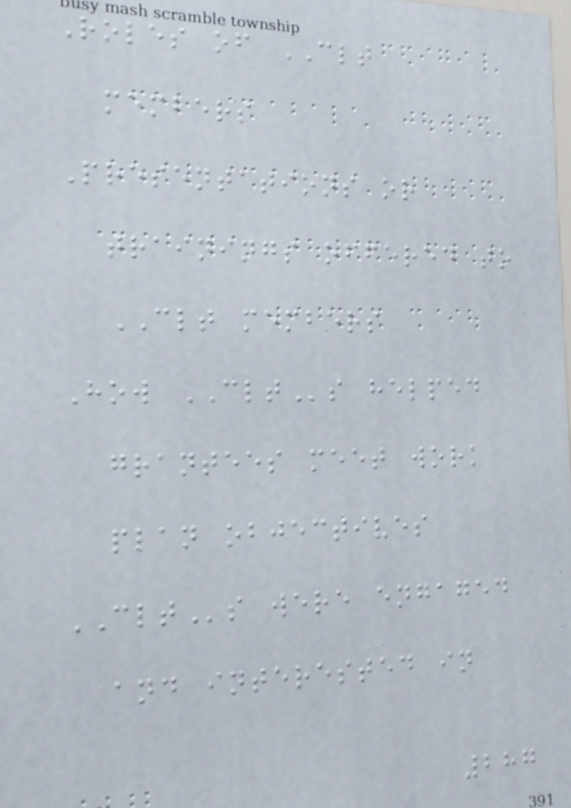Roles of CLT
members
Presentations or
trainings offered to
CLT members
How CLTs helped
grantees meet work
plan objectives
CLTs were engaged
and interested in
287
